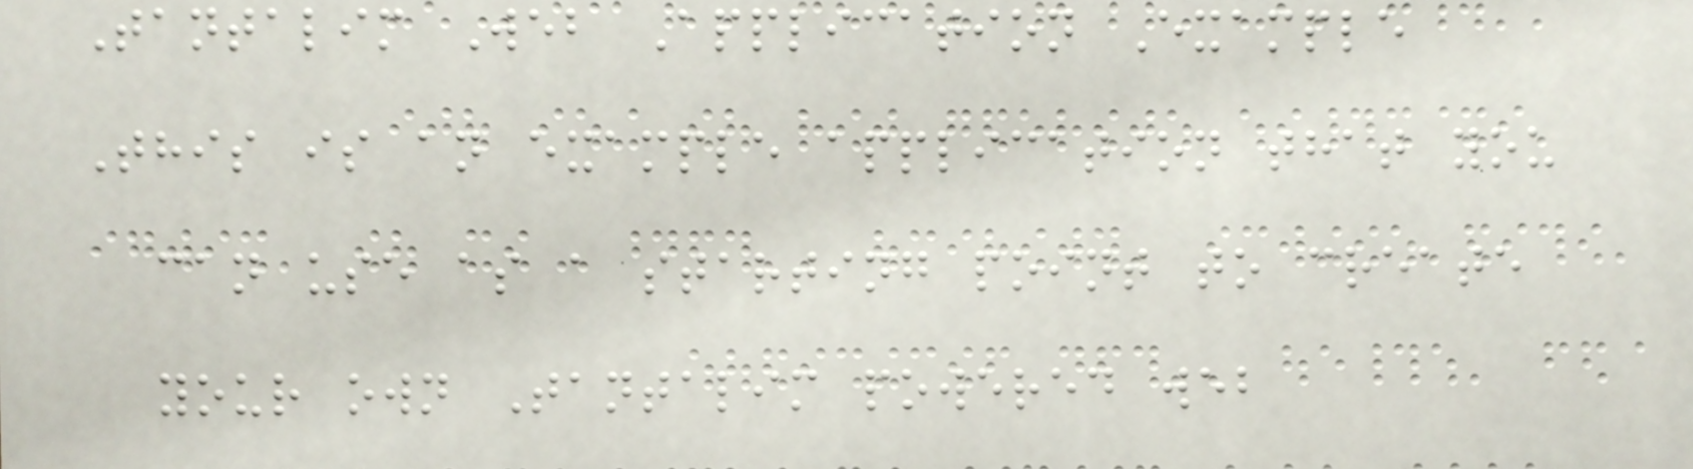Tantalim Web Application Example
This is an example application that you
can use as a starting point to create
your own Tantalim powered web
